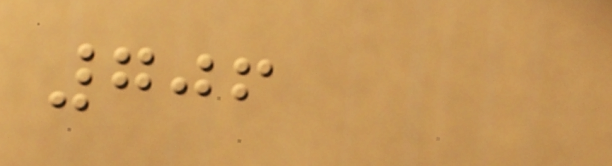706
